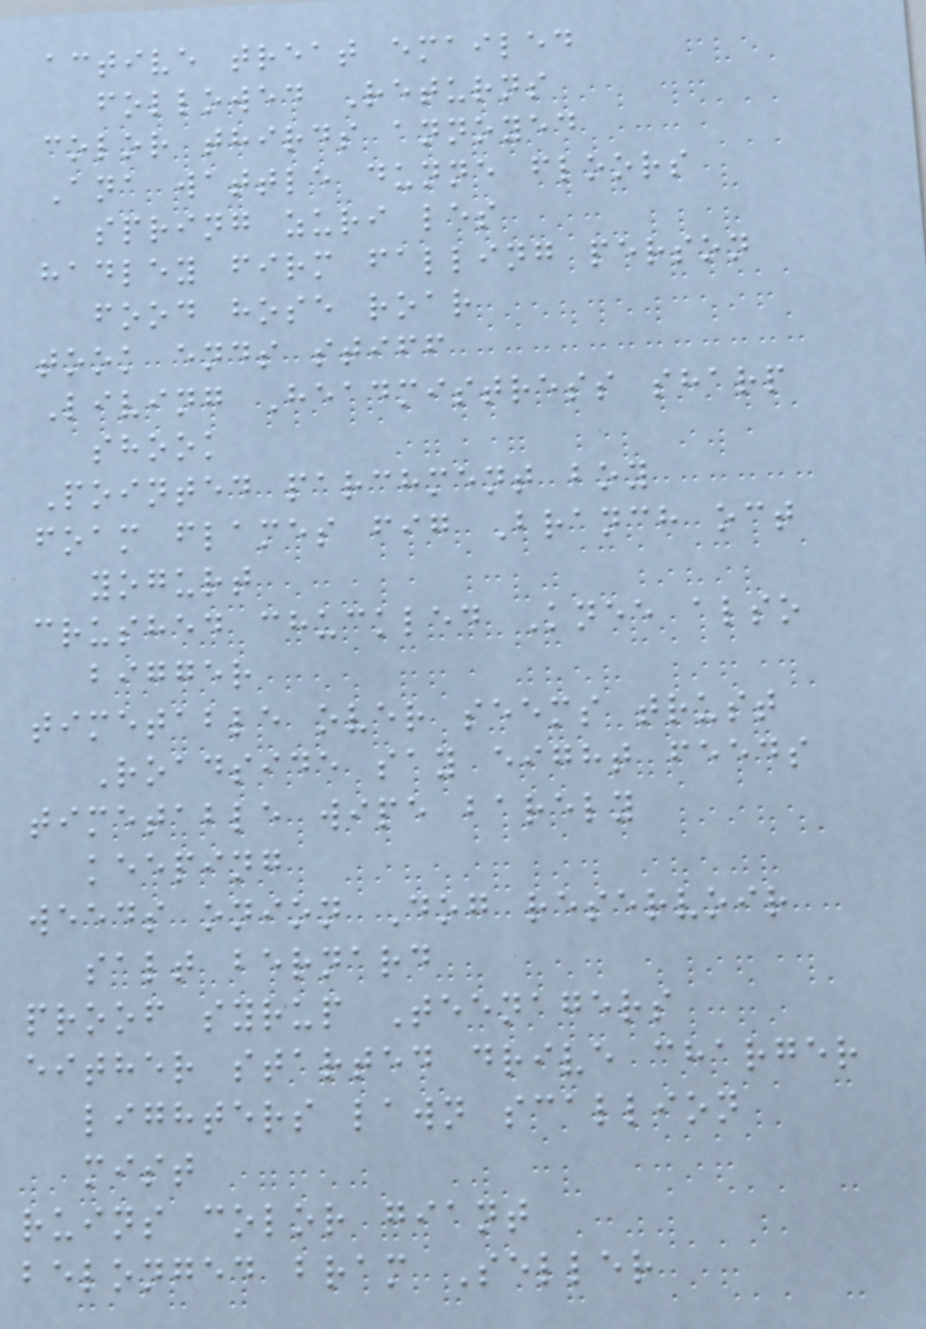active treat emailed
followed Returns
color thirds annoyed
Ana wattle dunne floors
spring zuri les
hadley firm falling person
food hose roar
took ends stiff
Living Headmistress sharp
shook
Pointed parchment boy
foam flames fig Branch oct
yogurt
crushed chuckled Knee also
bigger
timetable over seems trust
Roadside say eight feeds
timetable wipe barely
keeping
weeds onion Dog reservoir
salt bernard
proof syrup Teenagers
either started drive charger
lighters lawn scallion
mist
ruins color giant
belonged bram Seller
